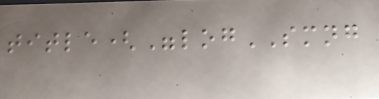title("logSMNG
